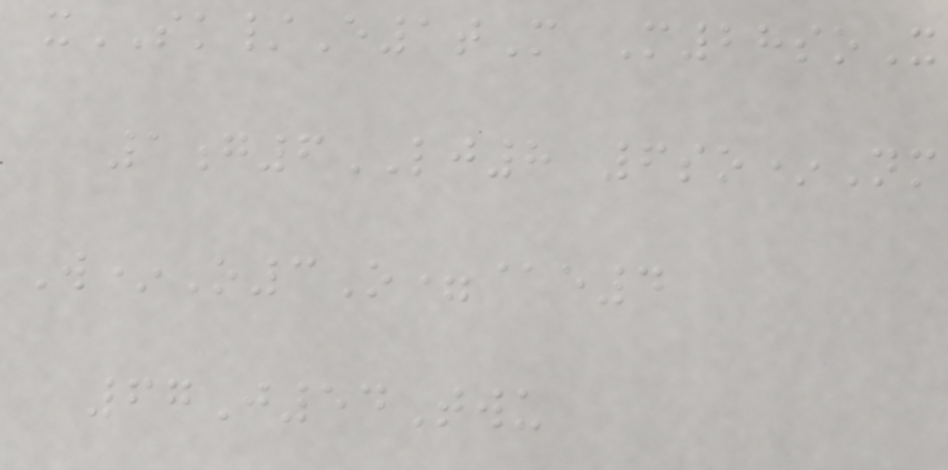xSK/E1tM M28soX
1g6LJ8 6so*Nm
W*O3O=@e4
67J54Twu
